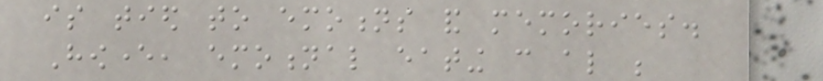is tied to emotions and memories.
However, emotional eating can also be
